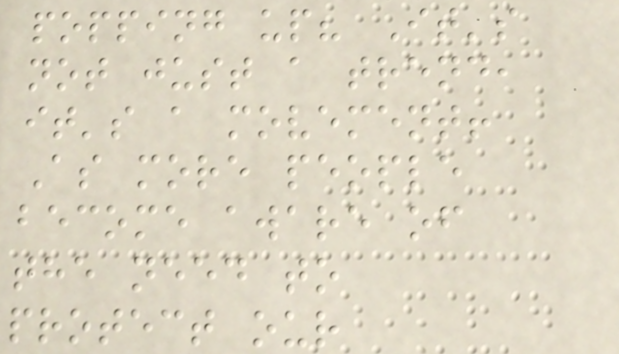popping up? It's
not just a trend,
it's a movement!
As more people
become aware of
the need to
protect our
